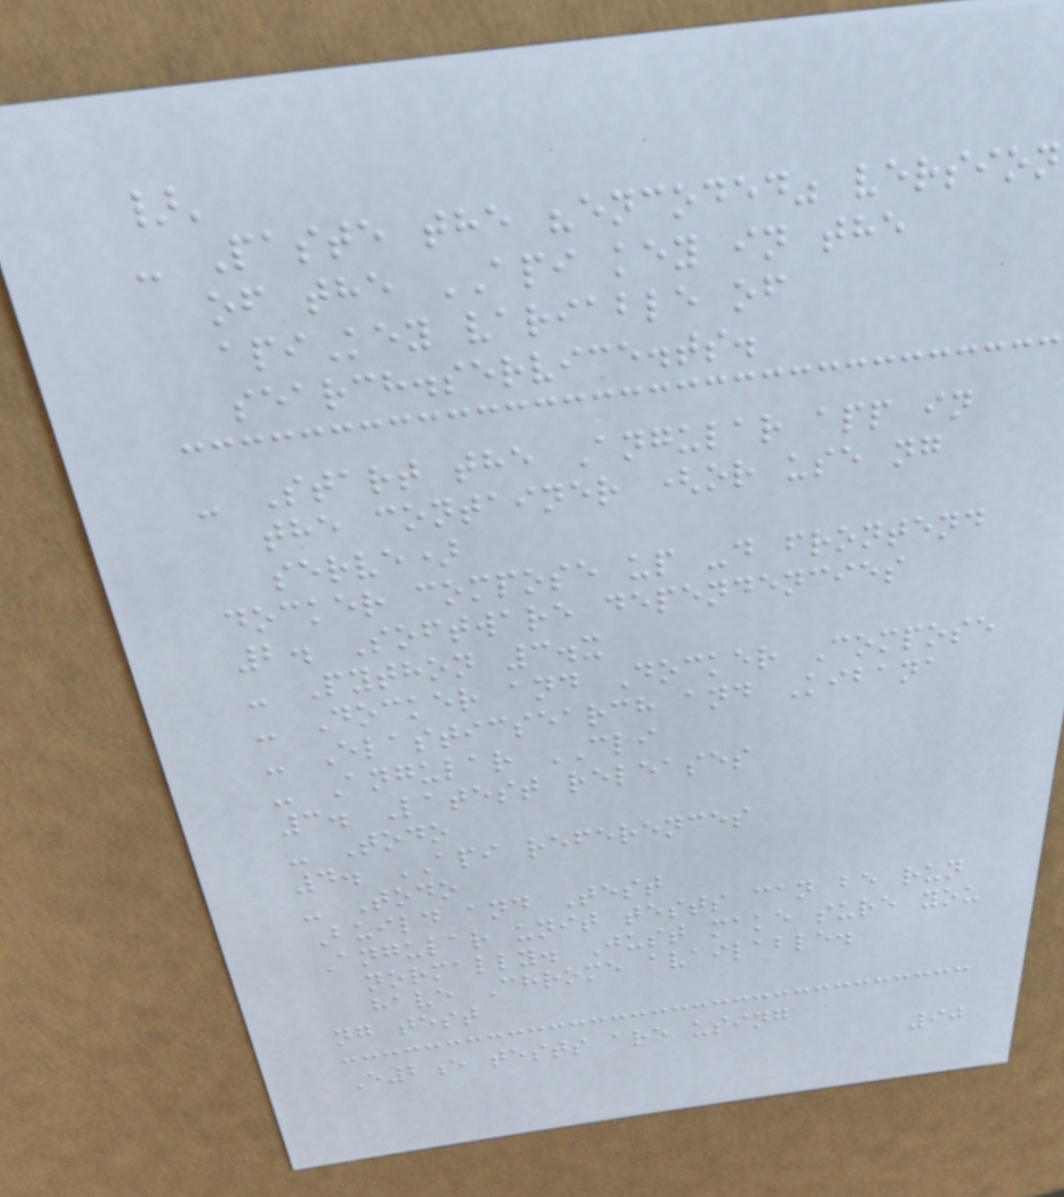}'
- Paste the "encoded" version
of the API key in the
apiKey variable of
search.service.ts.
- Start the Angular app in
the container (or use ng
serve)
docker compose up -d frontend
2. Software dependencies
- Python 3.x
- Docker and Docker Compose
- Elasticsearch and Kibana
- Angular CLI
3. Latest releases
- Todo
4. API references
- Todo
Build and Test
Angular unit tests can be run
normally. Just make sure you
have Chrome available.
ng test
E2e tests are using
90
